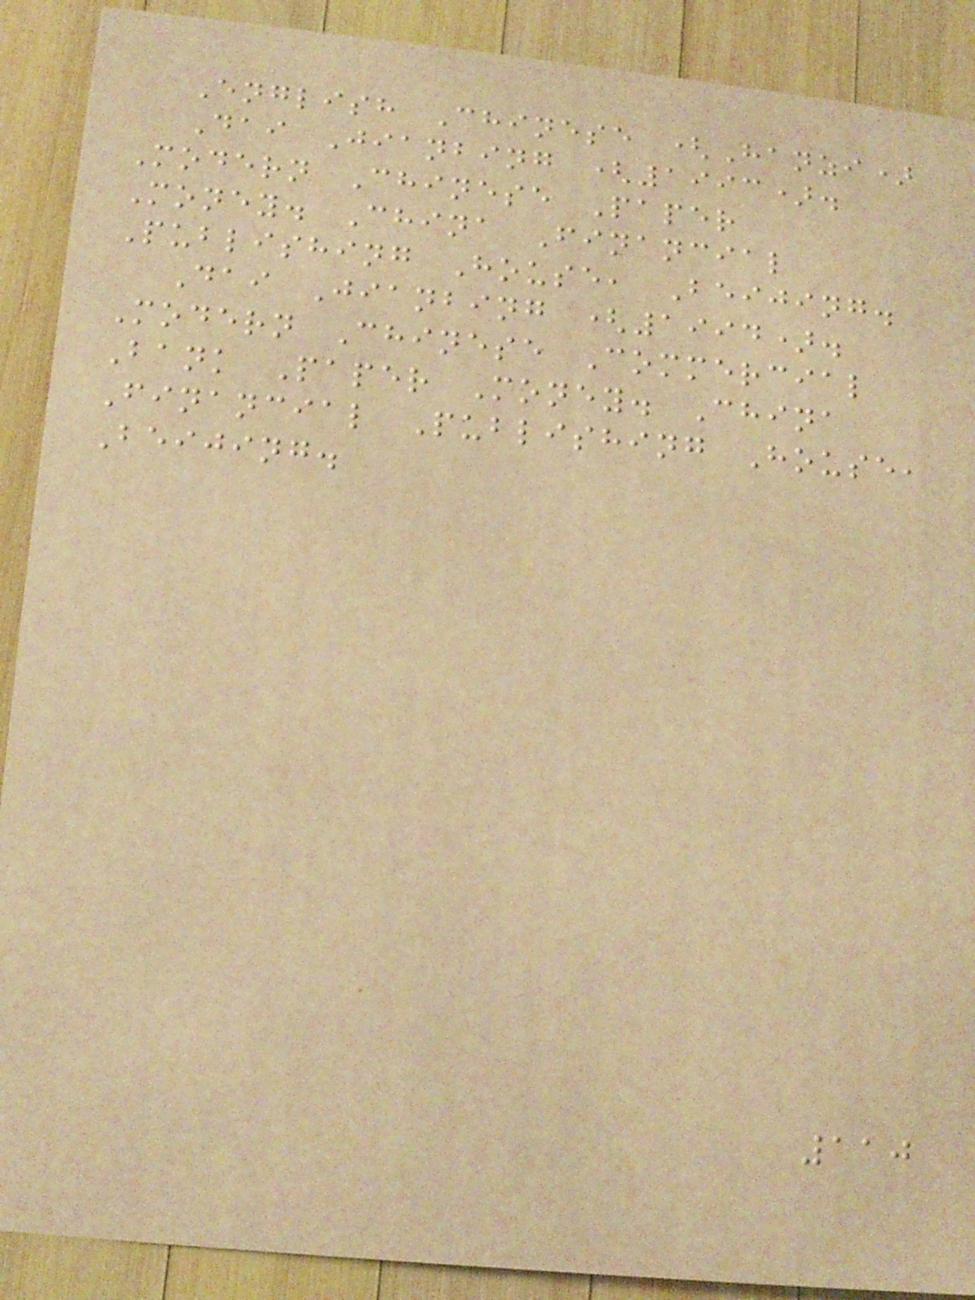English Chinese (Hanzi)
Dai Jianbing (1993).
Modern Chinese Paper
Money. China Financial
Publishing House, Beijing.
Dai Jianbing (1994).
Modern Chinese Commercial
Bank Paper Money. China
Financial Publishing House,
Beijing.
110
